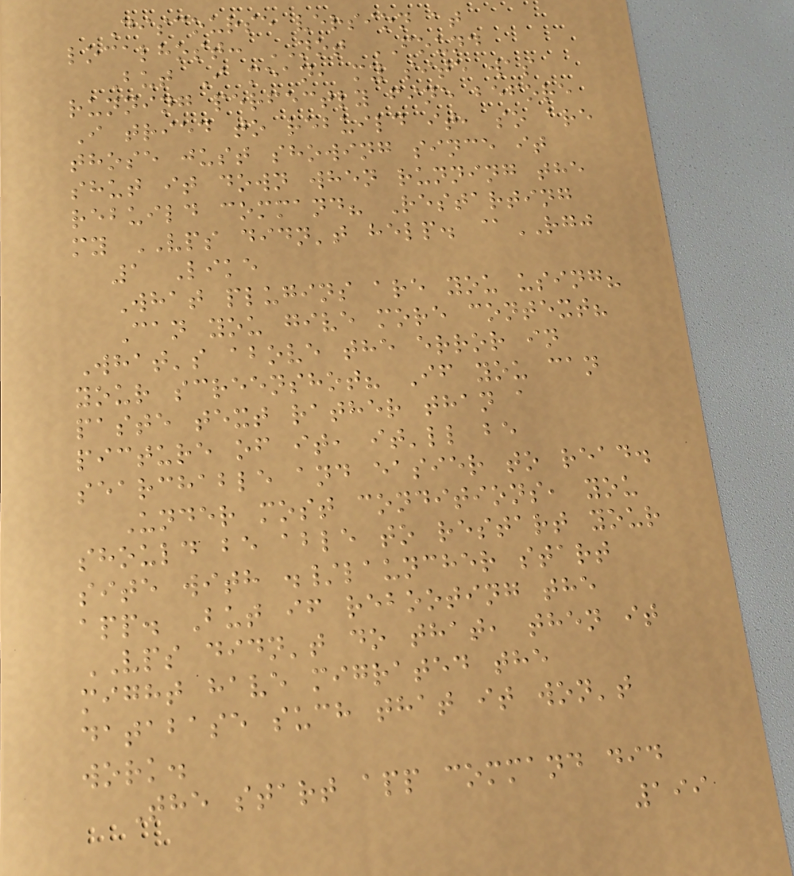Discourse version at
localhost: NOT FOUND
But I mean, my site was
running perfectly fine before
I tried to rebuild it, so are
those just showing since it
shut it down when running the
rebuild command? Restarting
my VPS didn't help. @RGJ
1 Like
What plugins are you using?
Can you give more context?
What's above the error in
your screenshot? If you can
paste text rather than a
picture of it, it'll be
searchable and easier to read.
Under most conditions, you
should be able to restart your
site with ./launcher start
app. But if rebooting the
VPS didn't do that, then it
might have migrated the
database such that it won't
work.
The start app command did
199
